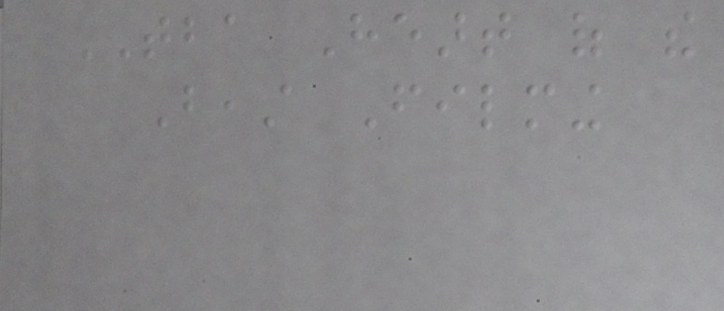TBA Heart of the
Beast Filming
